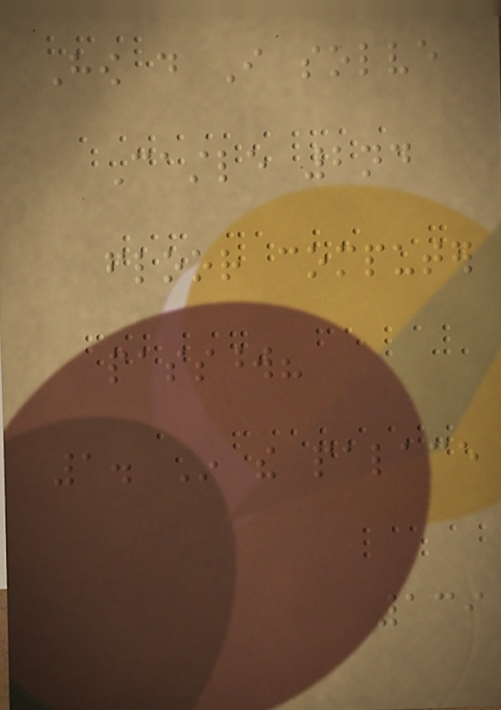How do I solve
Castle 2nd
floor computer
password?
1. In the palace
139
